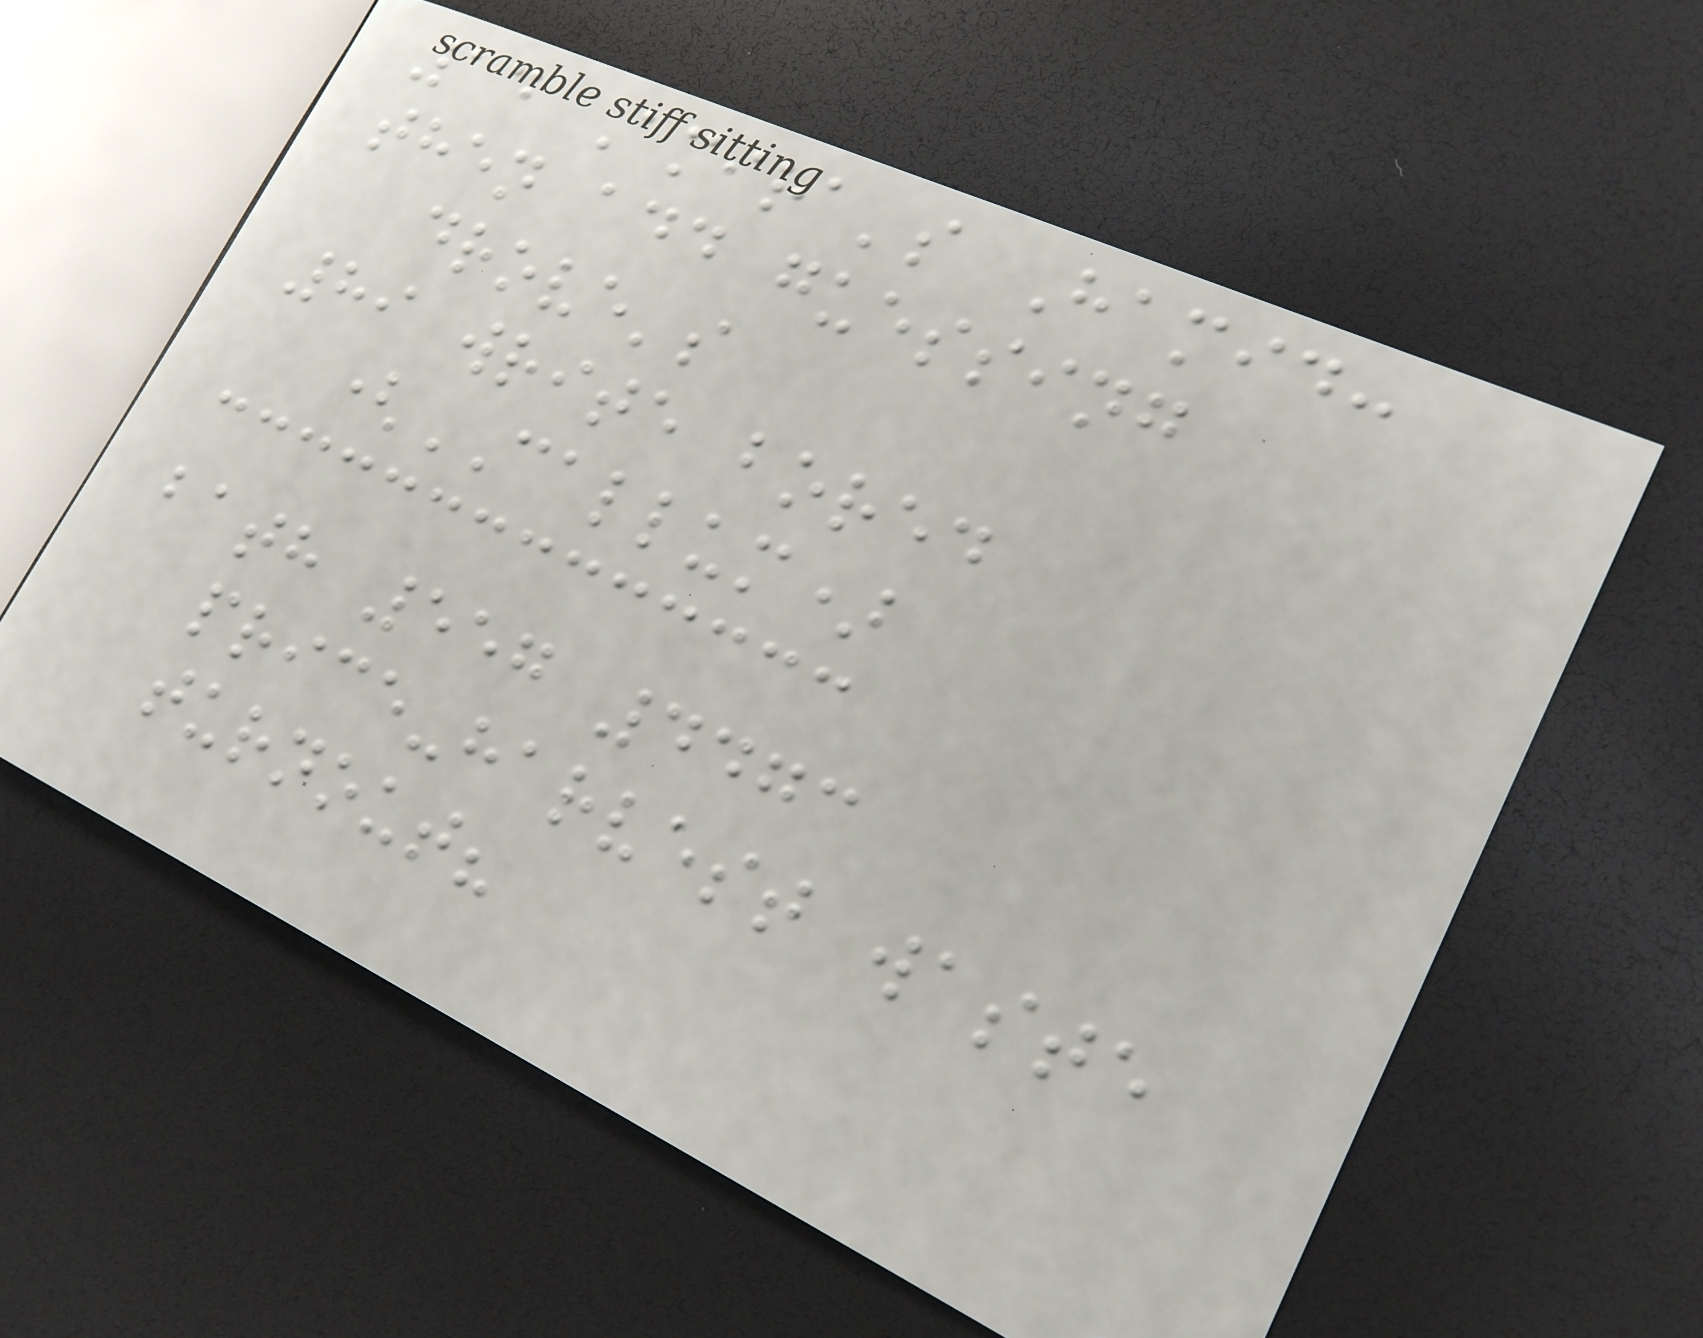14 Amira's Hamid:
then add guessing
drove's
89 write bored
(CALLUM)
bath 557 4473
price-harvest waste
turnout?
